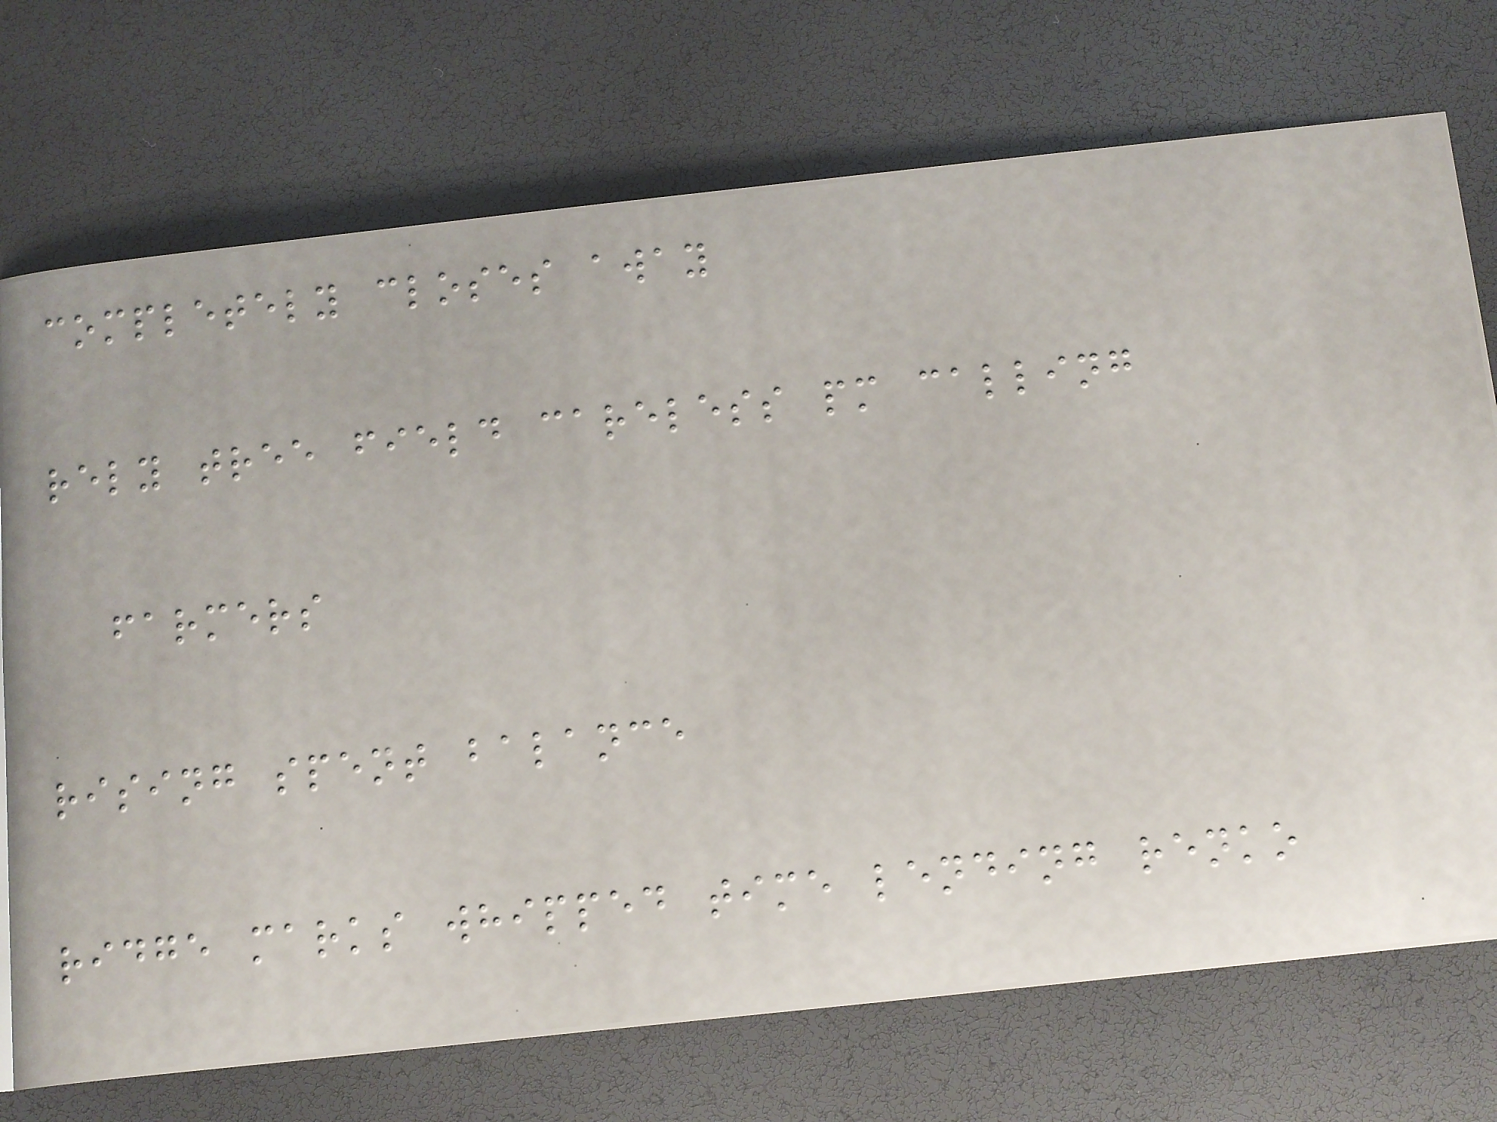completely closes away
rely tree field careless pm calling
farmers
rising spent balance
ridge marks whipped time lending renko
